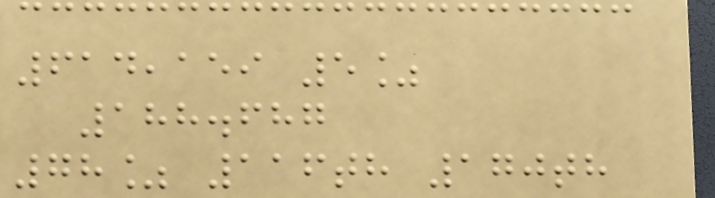614,159 5%
188.687
78% 116th 170th
